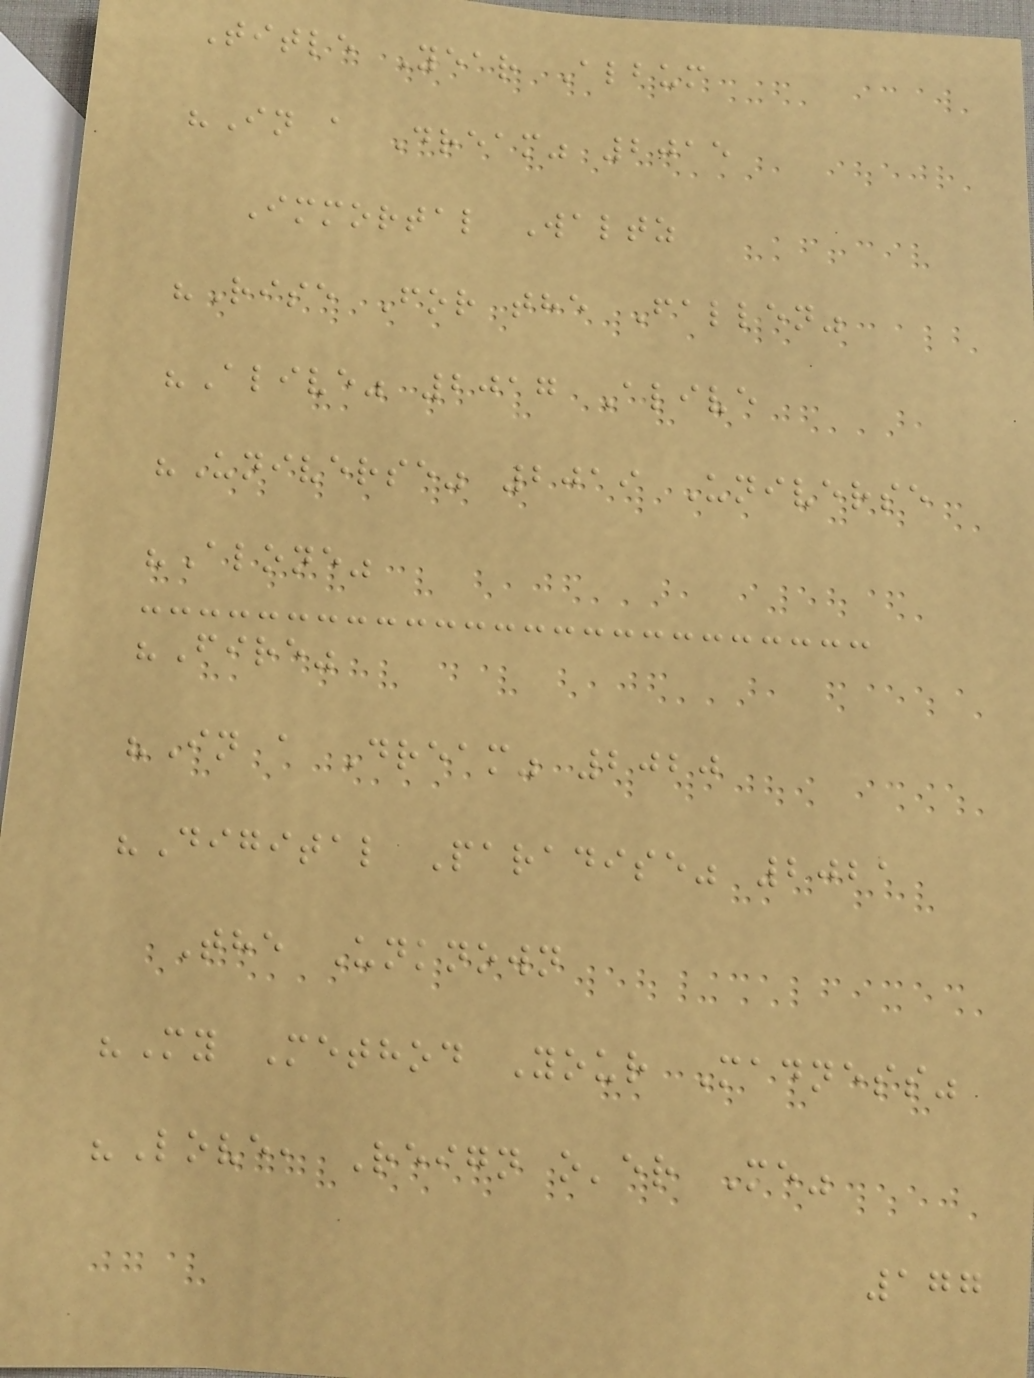Title Year Album
"In a Dream" 2015
Immortal Waltz
"Rise For the Fallen"
"Alive" 2017 Alive
"Universe" 2019 Universe
"Alone"
"Fire"
"In a Dream" 2020
"Digital Paradise" 2021
The Unknown
"My Method Your Madness"
"Love, Reign o'er Me"
177
